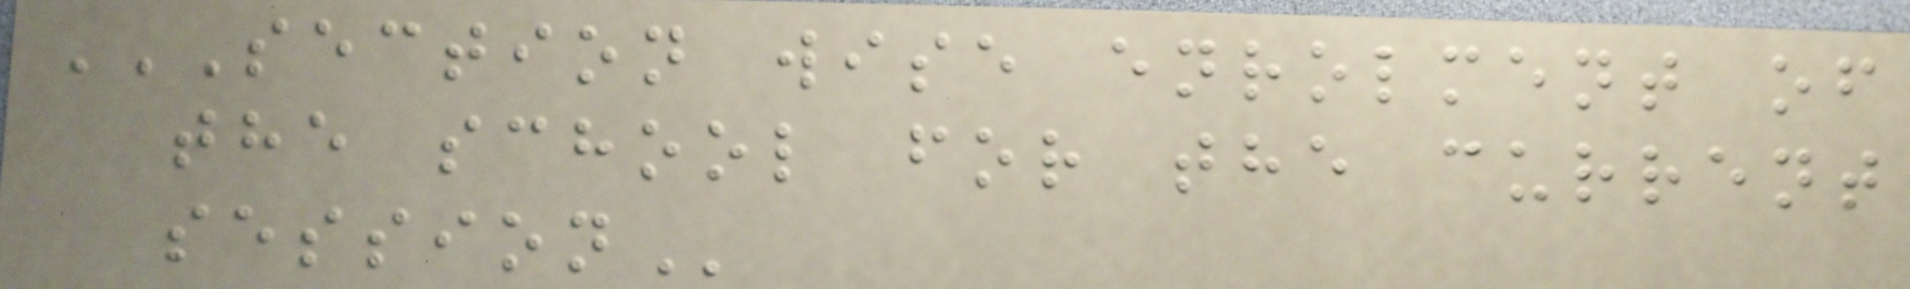SECTION WISE ENROLMENT OF
THE SCHOOL FOR THE CURRENT
SESSION
